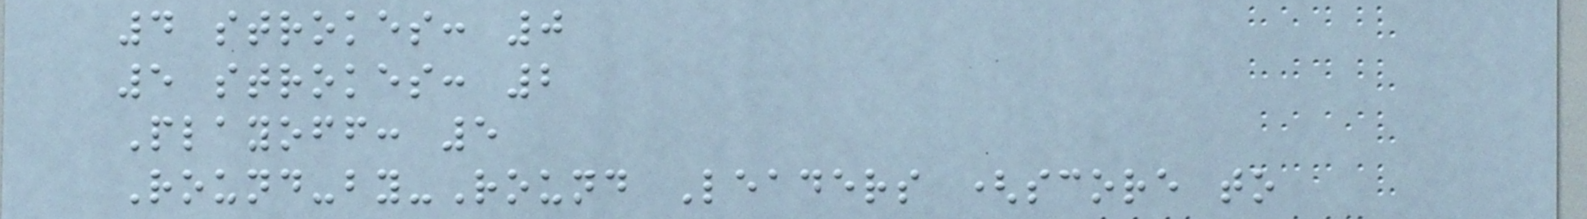4 strokes: 0
5 strokes: 2
Playoff: 5
Round-by-Round Leaders (score to
